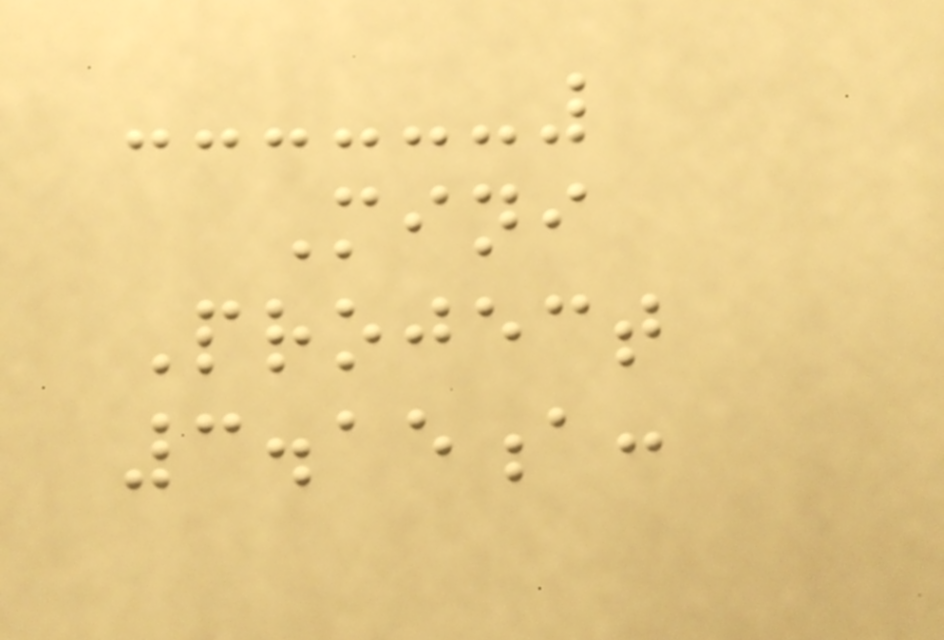Mini
Project
3.15a:
